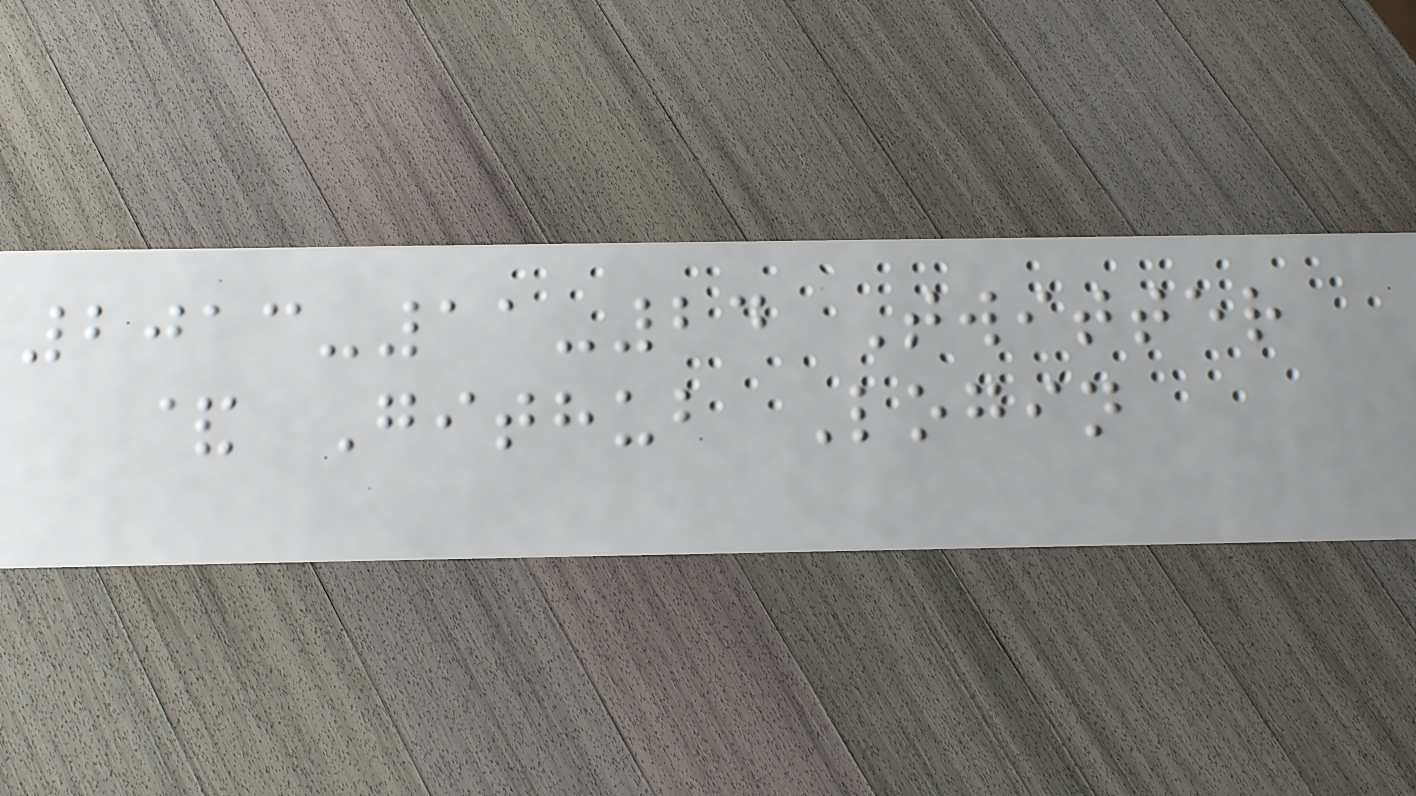2013-11-24 Twitter
& Github Login
